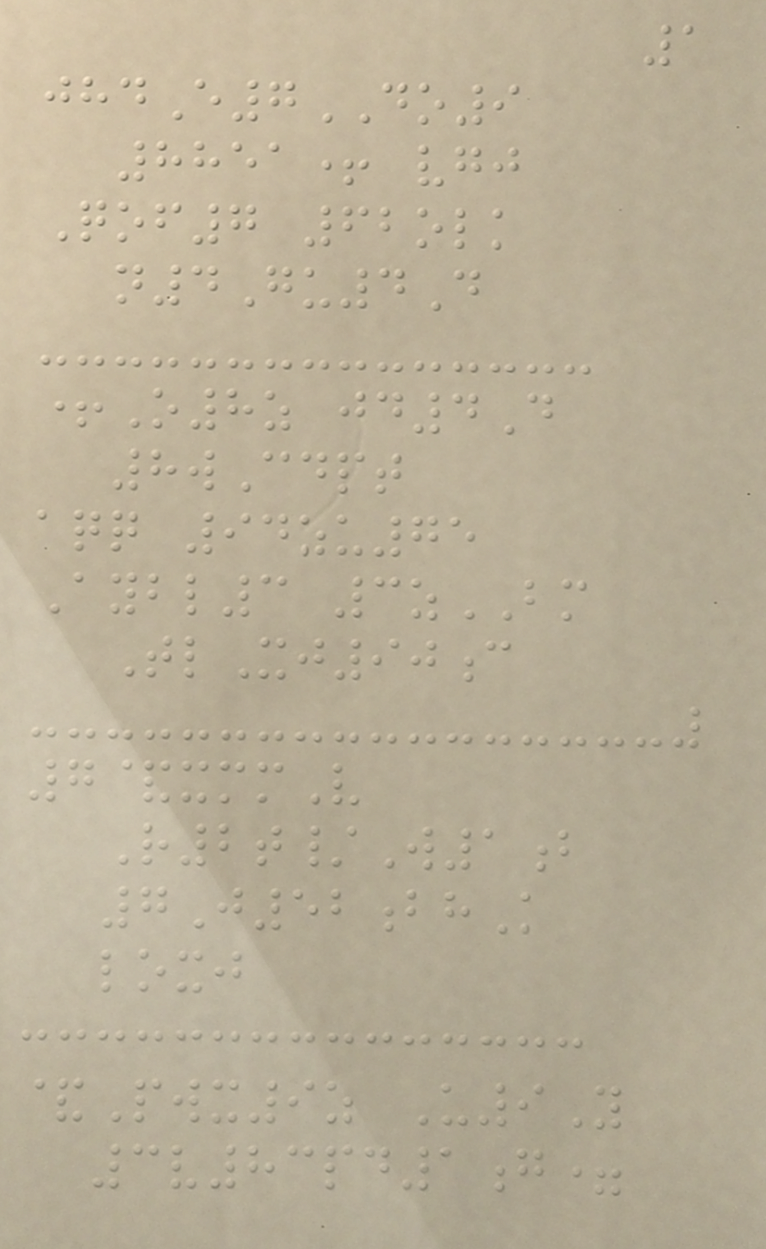1
jhdE7DO9
8851+ vgj
Qof7 62olk
n4Gu4D
+O8z jd4D
8wCdpt
aqq 94zu75
Aybl3 3zBM
TlXj90c
7&xmmV
R2t/W1b
7J52bhK
loxj
&Pwx9z U9Y
3v83pd1g=
